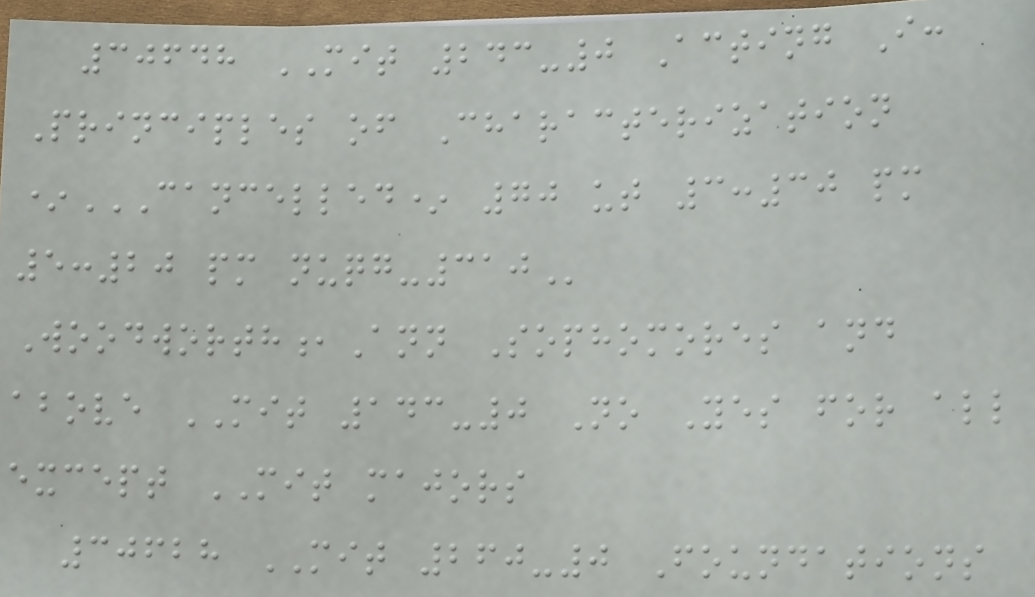30648 MIT 243-0 Acting I:
Principles of Characterization
*CANCELLED* 70 UT 3:30 PM
5:20 PM NUQG-310
Woodworth,Ann Sophomores and
above MIT 143-0 No Yes for all
except MIT majors
30628 MIT 260-0 Foundations
